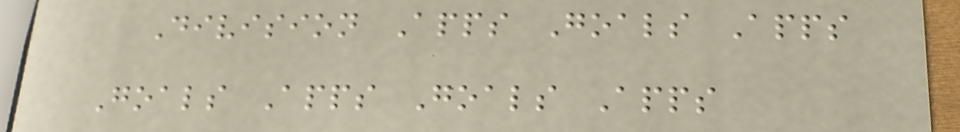Division Apps Goals Apps
Goals Apps Goals Apps
